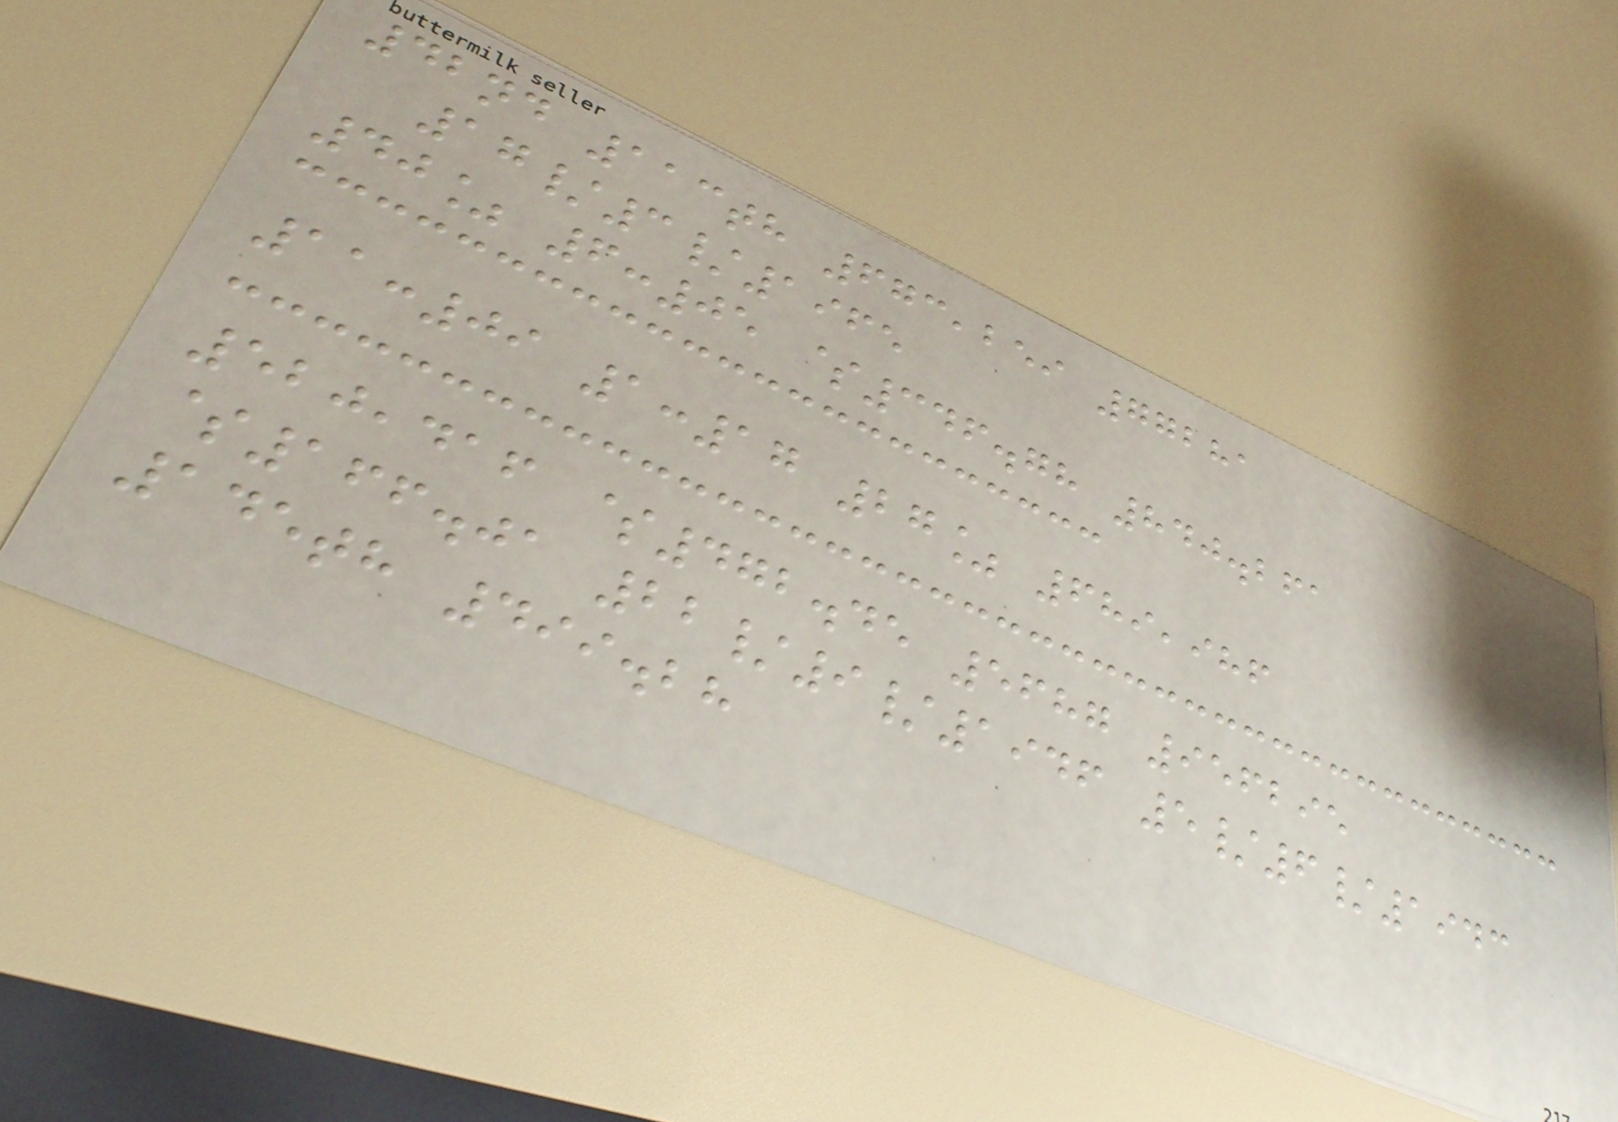42nd 113th 673,259 77281
17/3/1965
40% 6:05 $346.78 840.261
11:09 1:17 27% 689,986
520,416 $472.45 5687 956295
$166.01 22/9/1946 5/6/1943
145th 499.28
